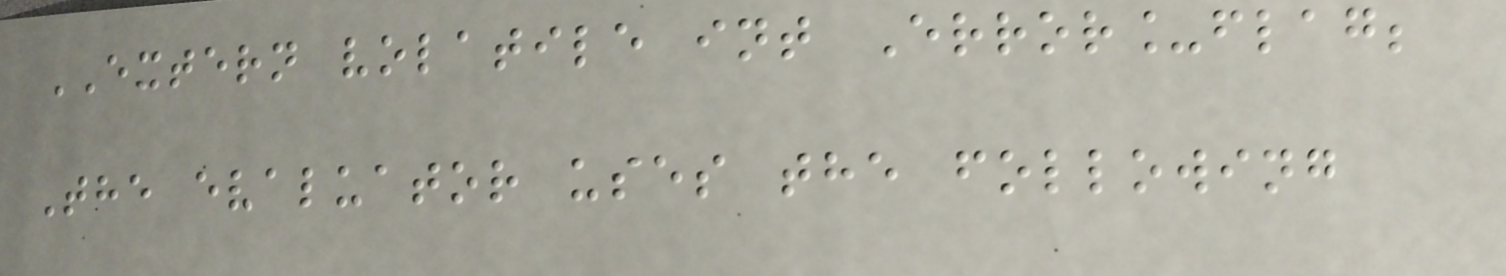EXTERN volatile int Error_flag;
The evaluator uses the following
